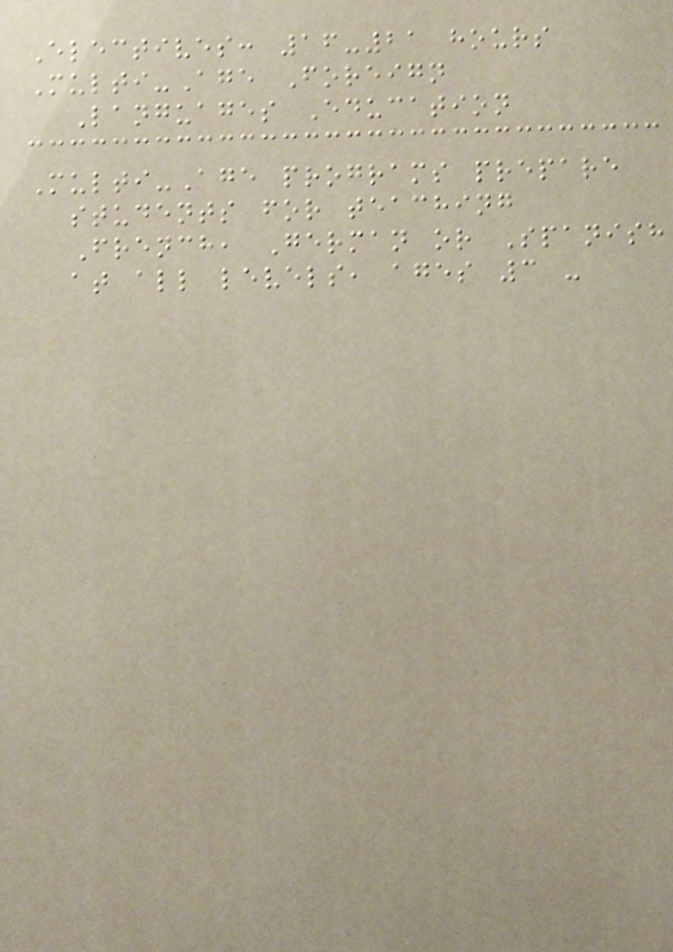Electives: 16-21 hours
Multi-Age Foreign
Languages Education
Multi-Age programs prepare
students for teaching
French, German or Spanish
at all levels, ages 3 -
